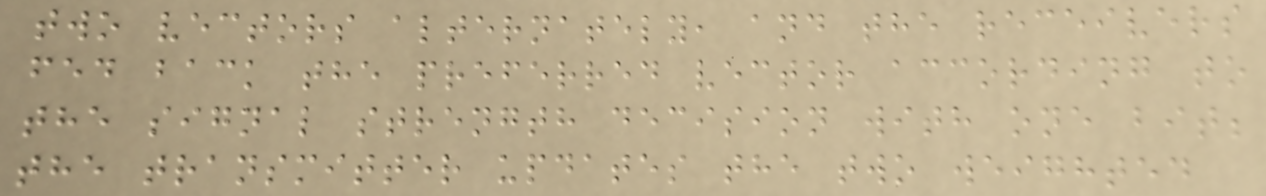two vectors alternately, and the receivers
fed back the preferred vector according to
the signal strength decision with one bit;
the transmitter updates the two weighted
